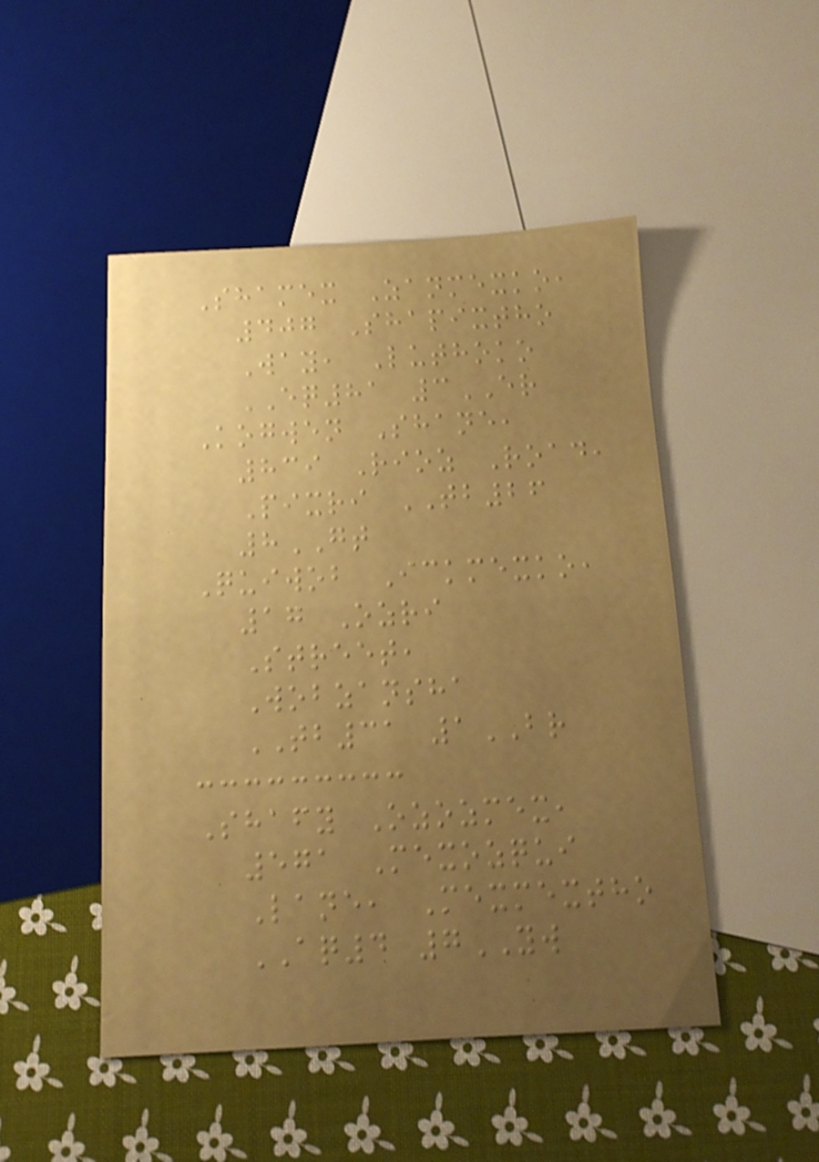Shamex Zanmexko,
407 Shapixtho
Way, Luthoko
EQ81 3ER
Kogwen Shane,
839 Rioz Road,
Pixri TB26
8GT
Quiwob Ickmexko,
17 Ozri
Street,
Wobzansha
TB31 1BR
Shafy Ozozmex,
571 Mexozqui
Lane, Mexmextho
AQ4 7YW
